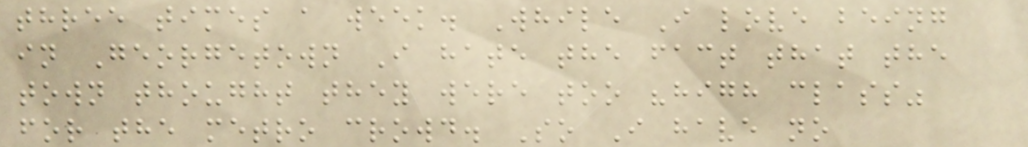three times a week. While I love being
in Georgetown I hate the fact that the
town thought they were too "high class"
for the metro crowd. So I have no
